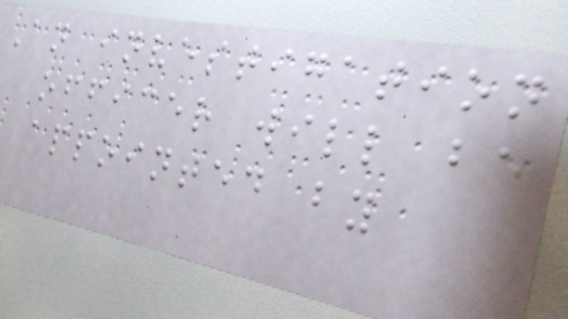An investigation
officer will be
appointed by
